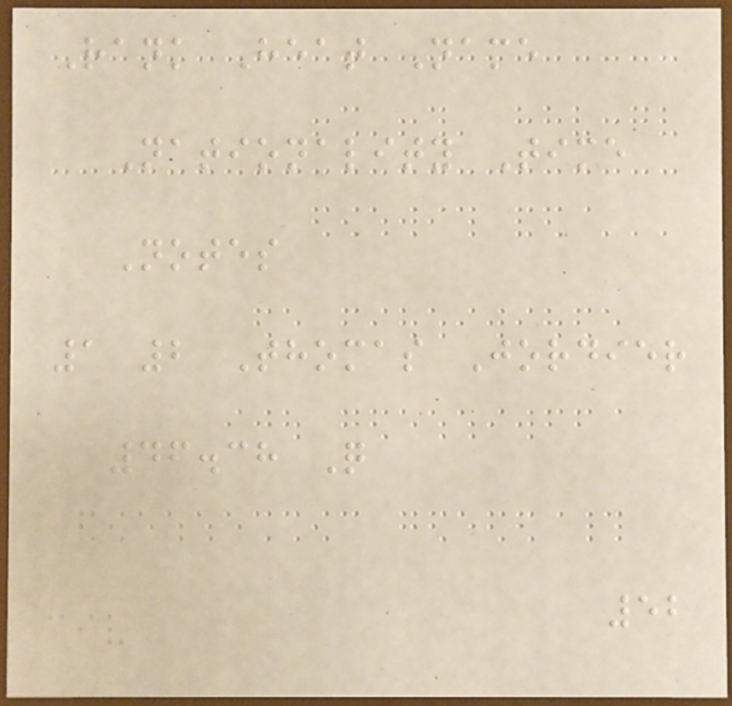Rank Heat Name
Nationality Time
Notes
1 2 Thomas Jordier
46.38 Q
52
